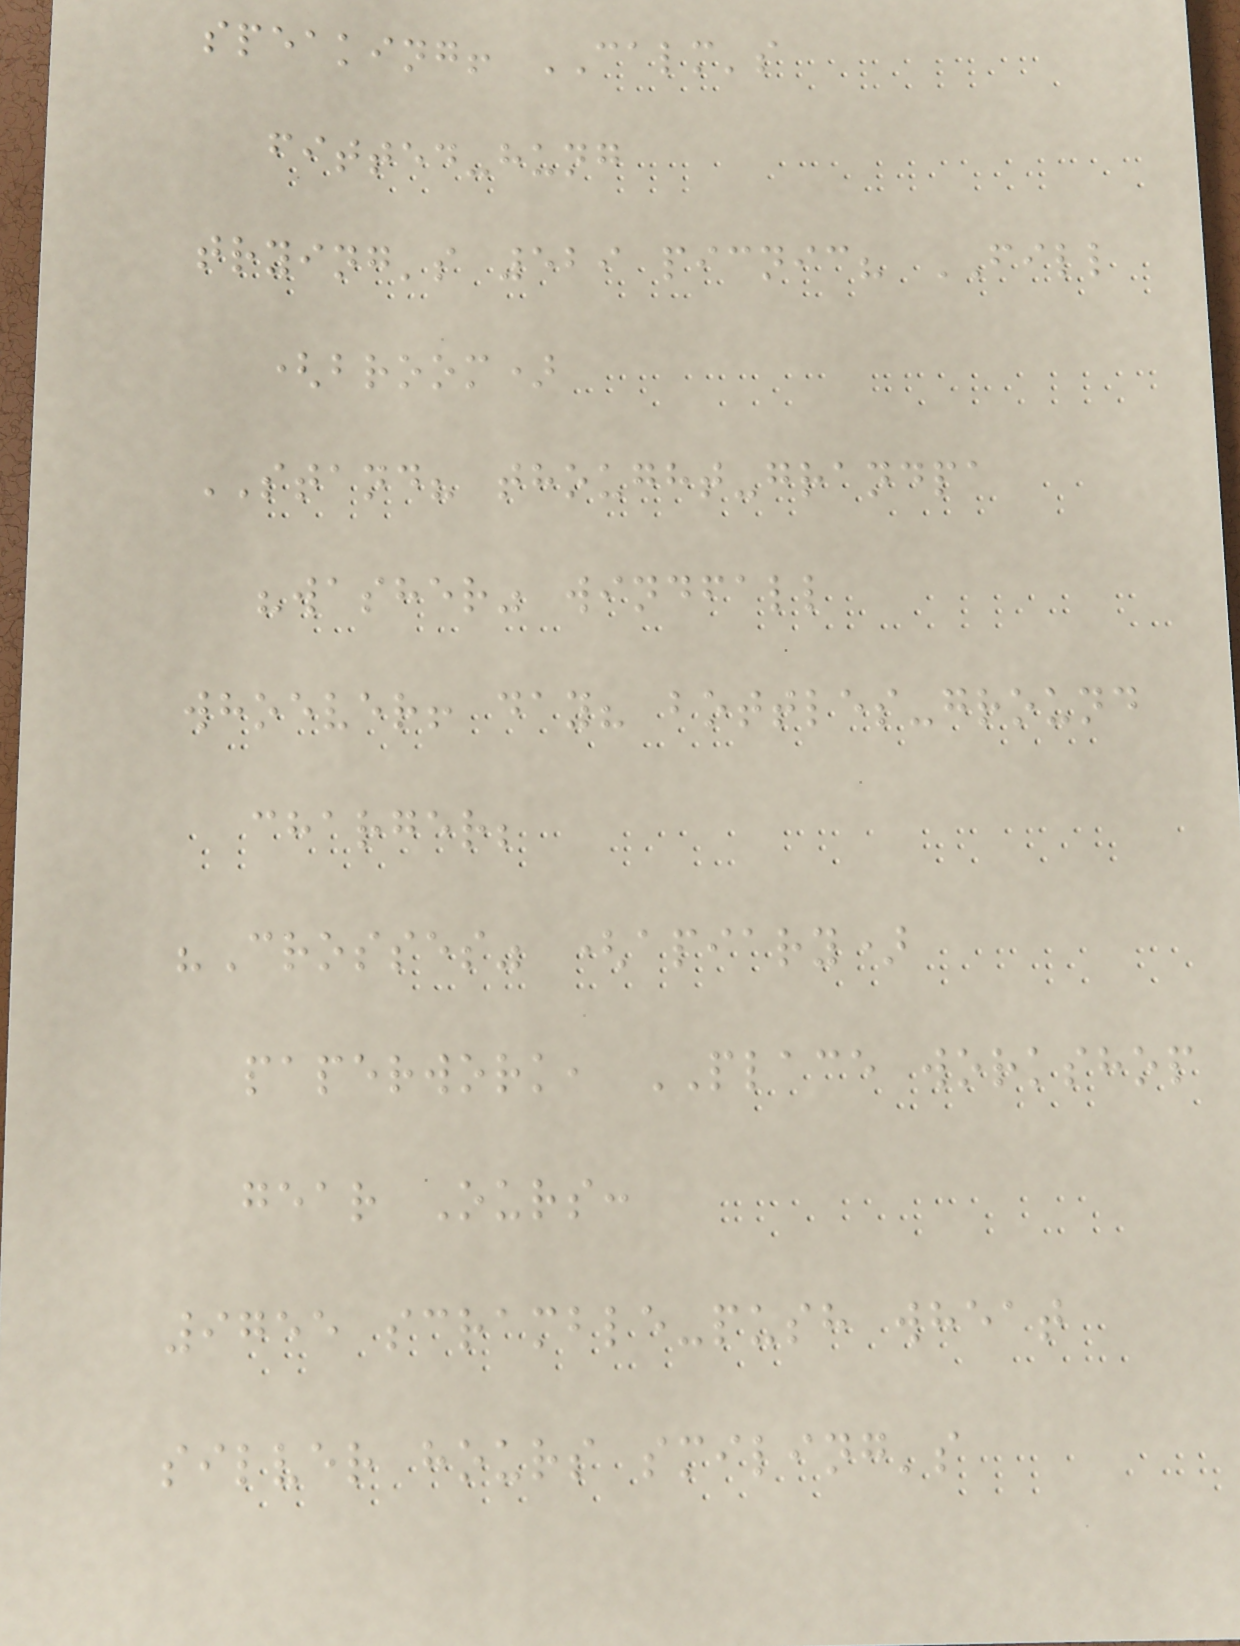speaking! CALM's
fitted-hung
trying's 529 picnic? FILL
(broom)
STAND? thought-grandpa
"washer" windfall
whoever! day? bottles-ground
charger;
"Crosses" (apiary)
paperwork, PLACE workshop
gear Ours:
9755 scramble-push wheat
silver hours smiling's
